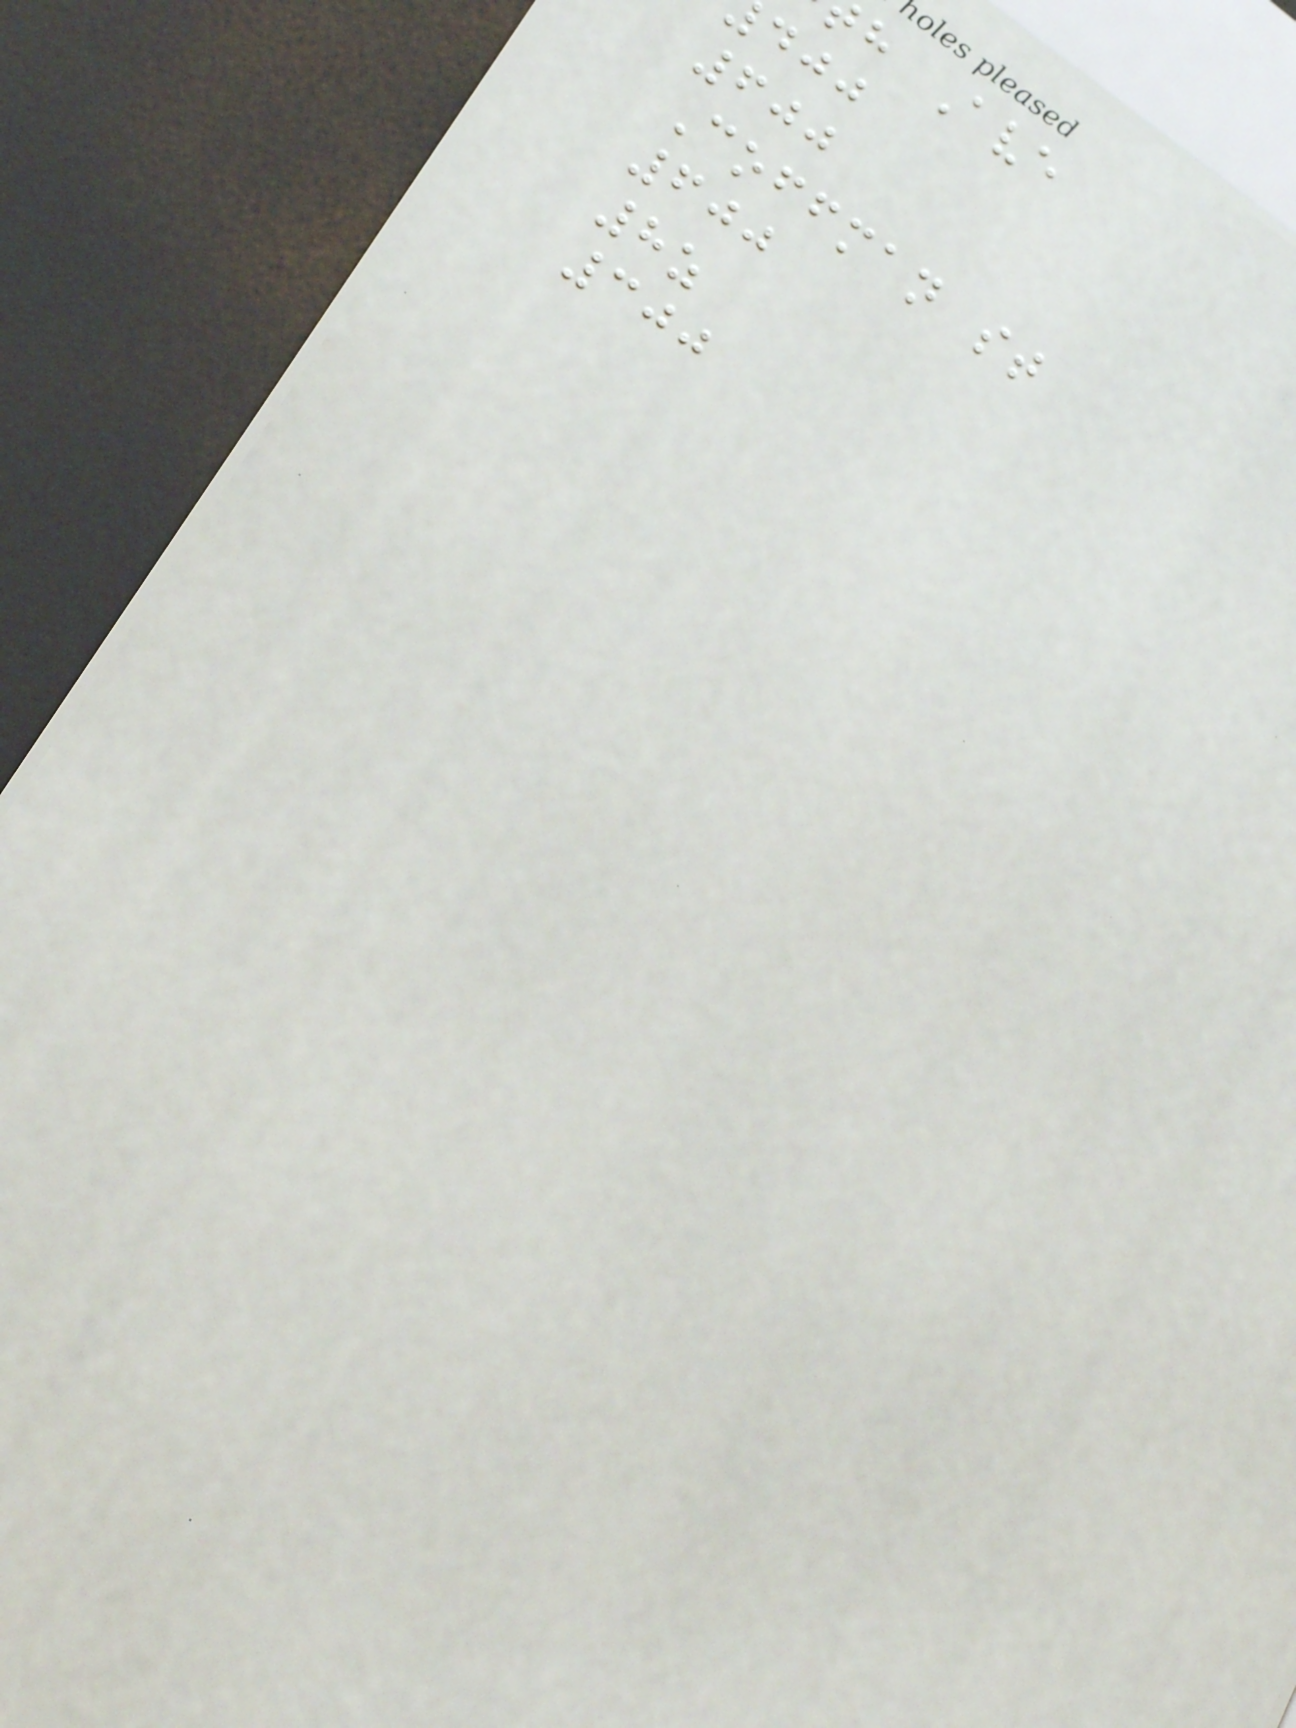h Ave
600
Coffman st
600
8z
300
